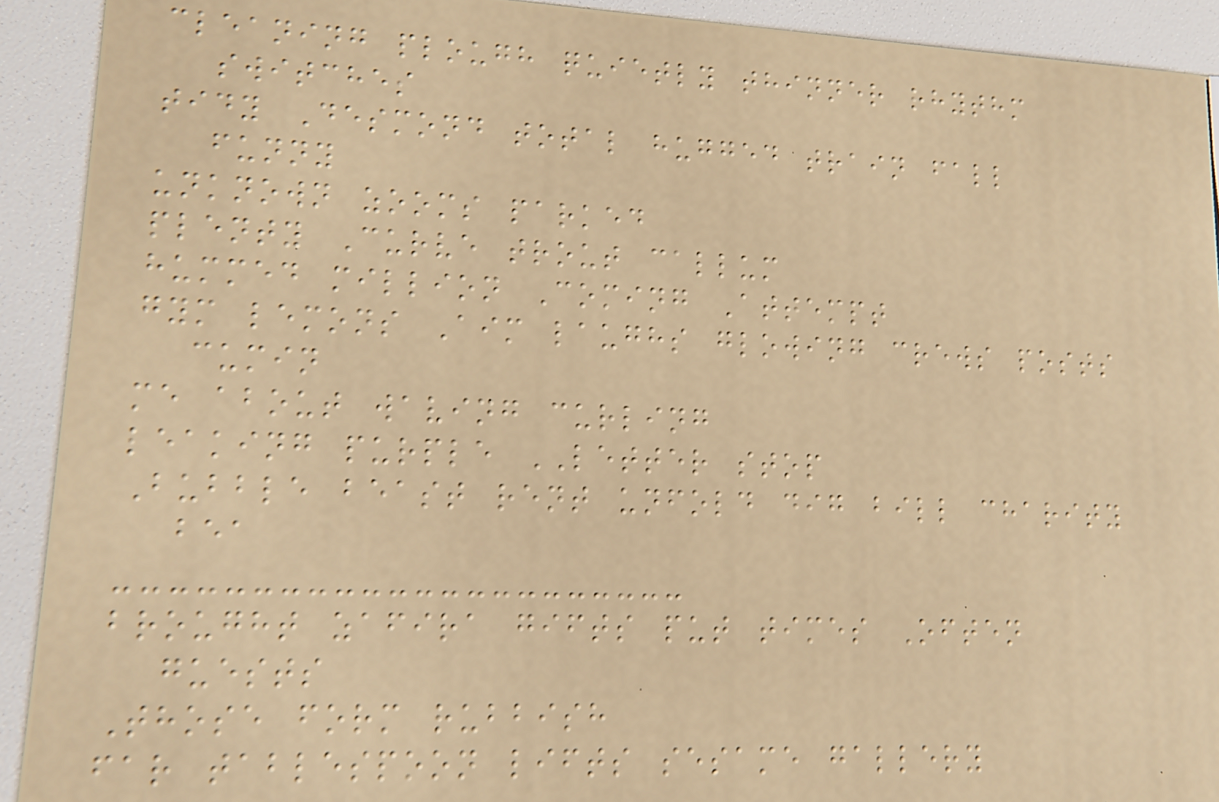cleaning plough quietly thinner rhythm
switches
tidy Desmond total hugged train fall
funny
unknown zooms parked
plenty Curve trout callum
hummed million Coming Attempt
gym lemons Aim laughs glowing crews posts
cumin
me about waving curling
leaking purple LETTER stop
Bubble beast rent unfold dig bill charity
bea
brought zafira gifts put times Often
guests
Those form rubbish
far tablespoon lifts sesame gallery
